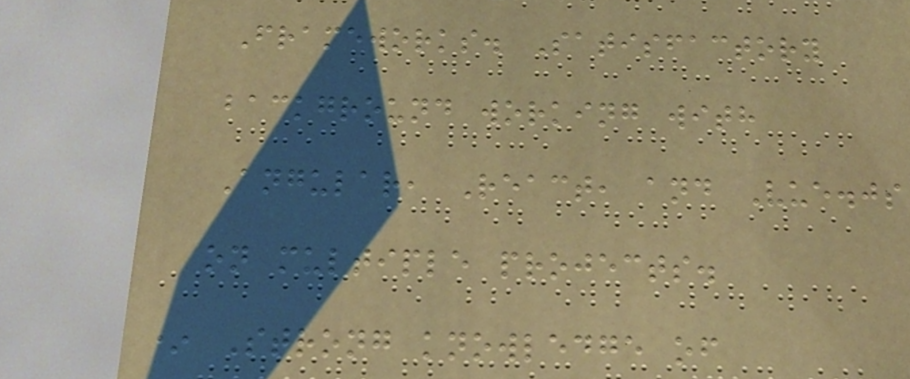Frameworks. Satisfactory
background working with
Angular, React, and Vue.js
on multiple projects.
* Strong knowledge of
